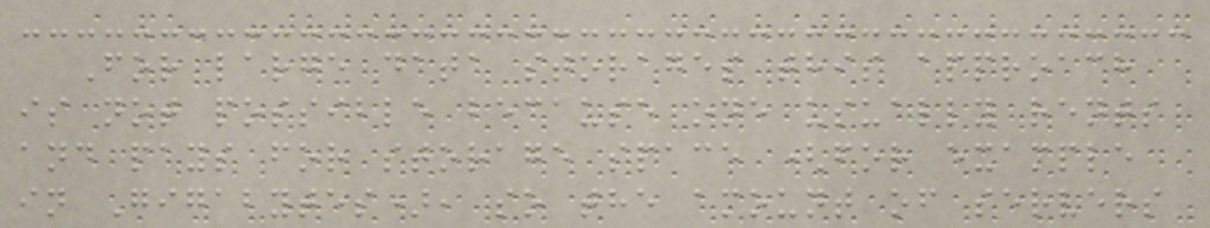For large data storages this approach
is not possible because one usually rents
and pays for storage space (for example
in Gigabytes), so the amount of servers
